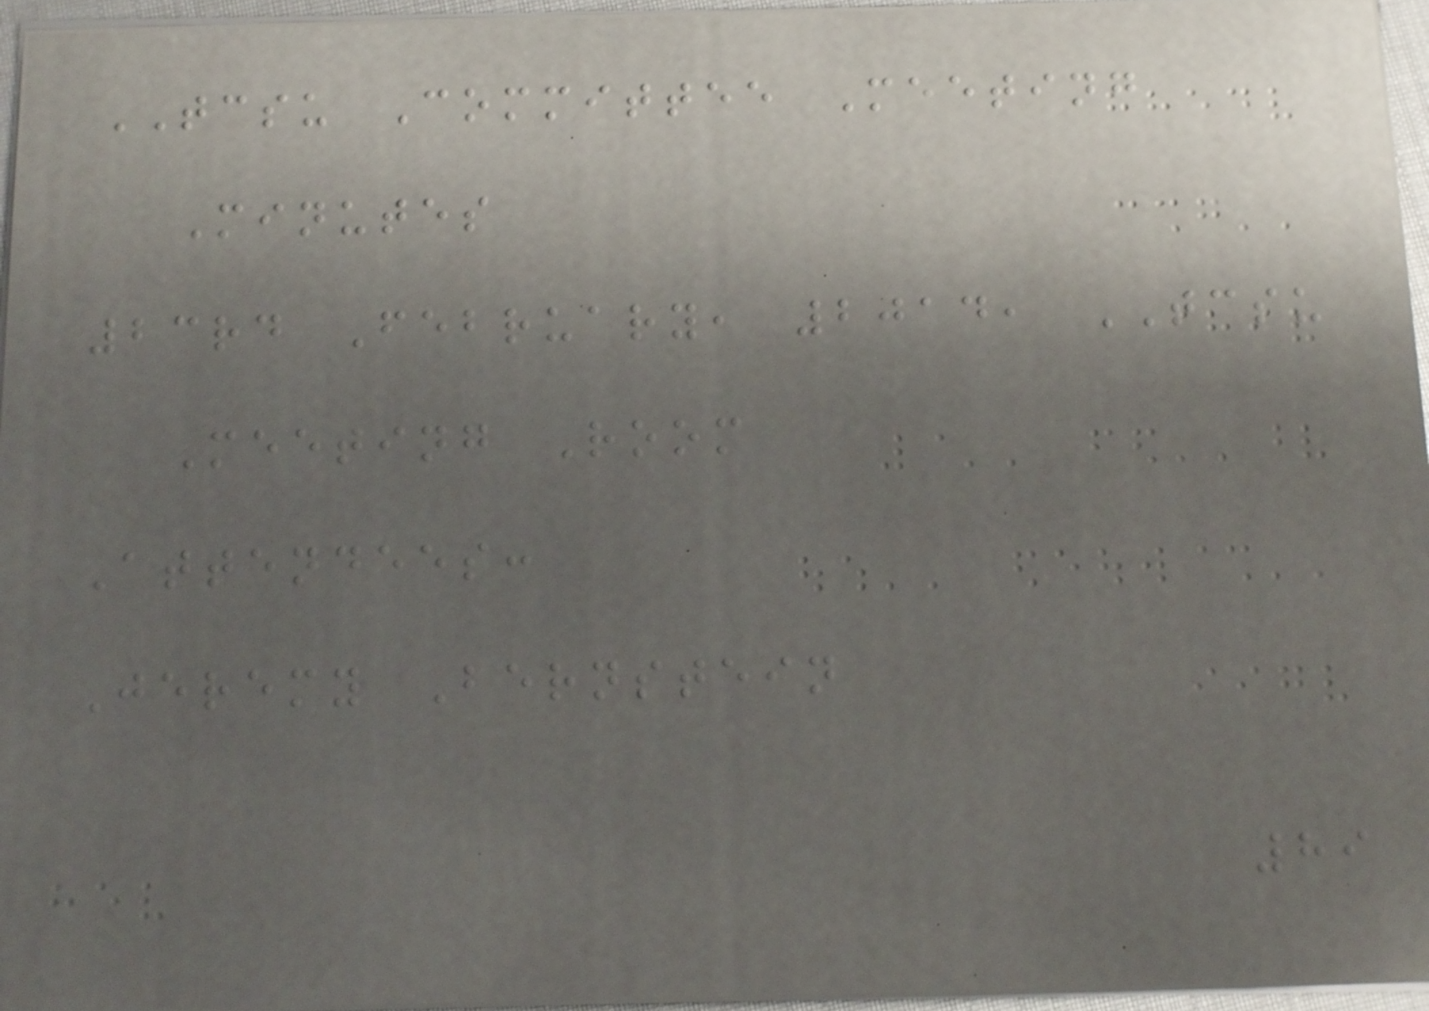TCSU Committee Meeting
Minutes
23rd February, 2014, TCSU
Meeting Room
Attendees:
Jeremy Bernstein
89
